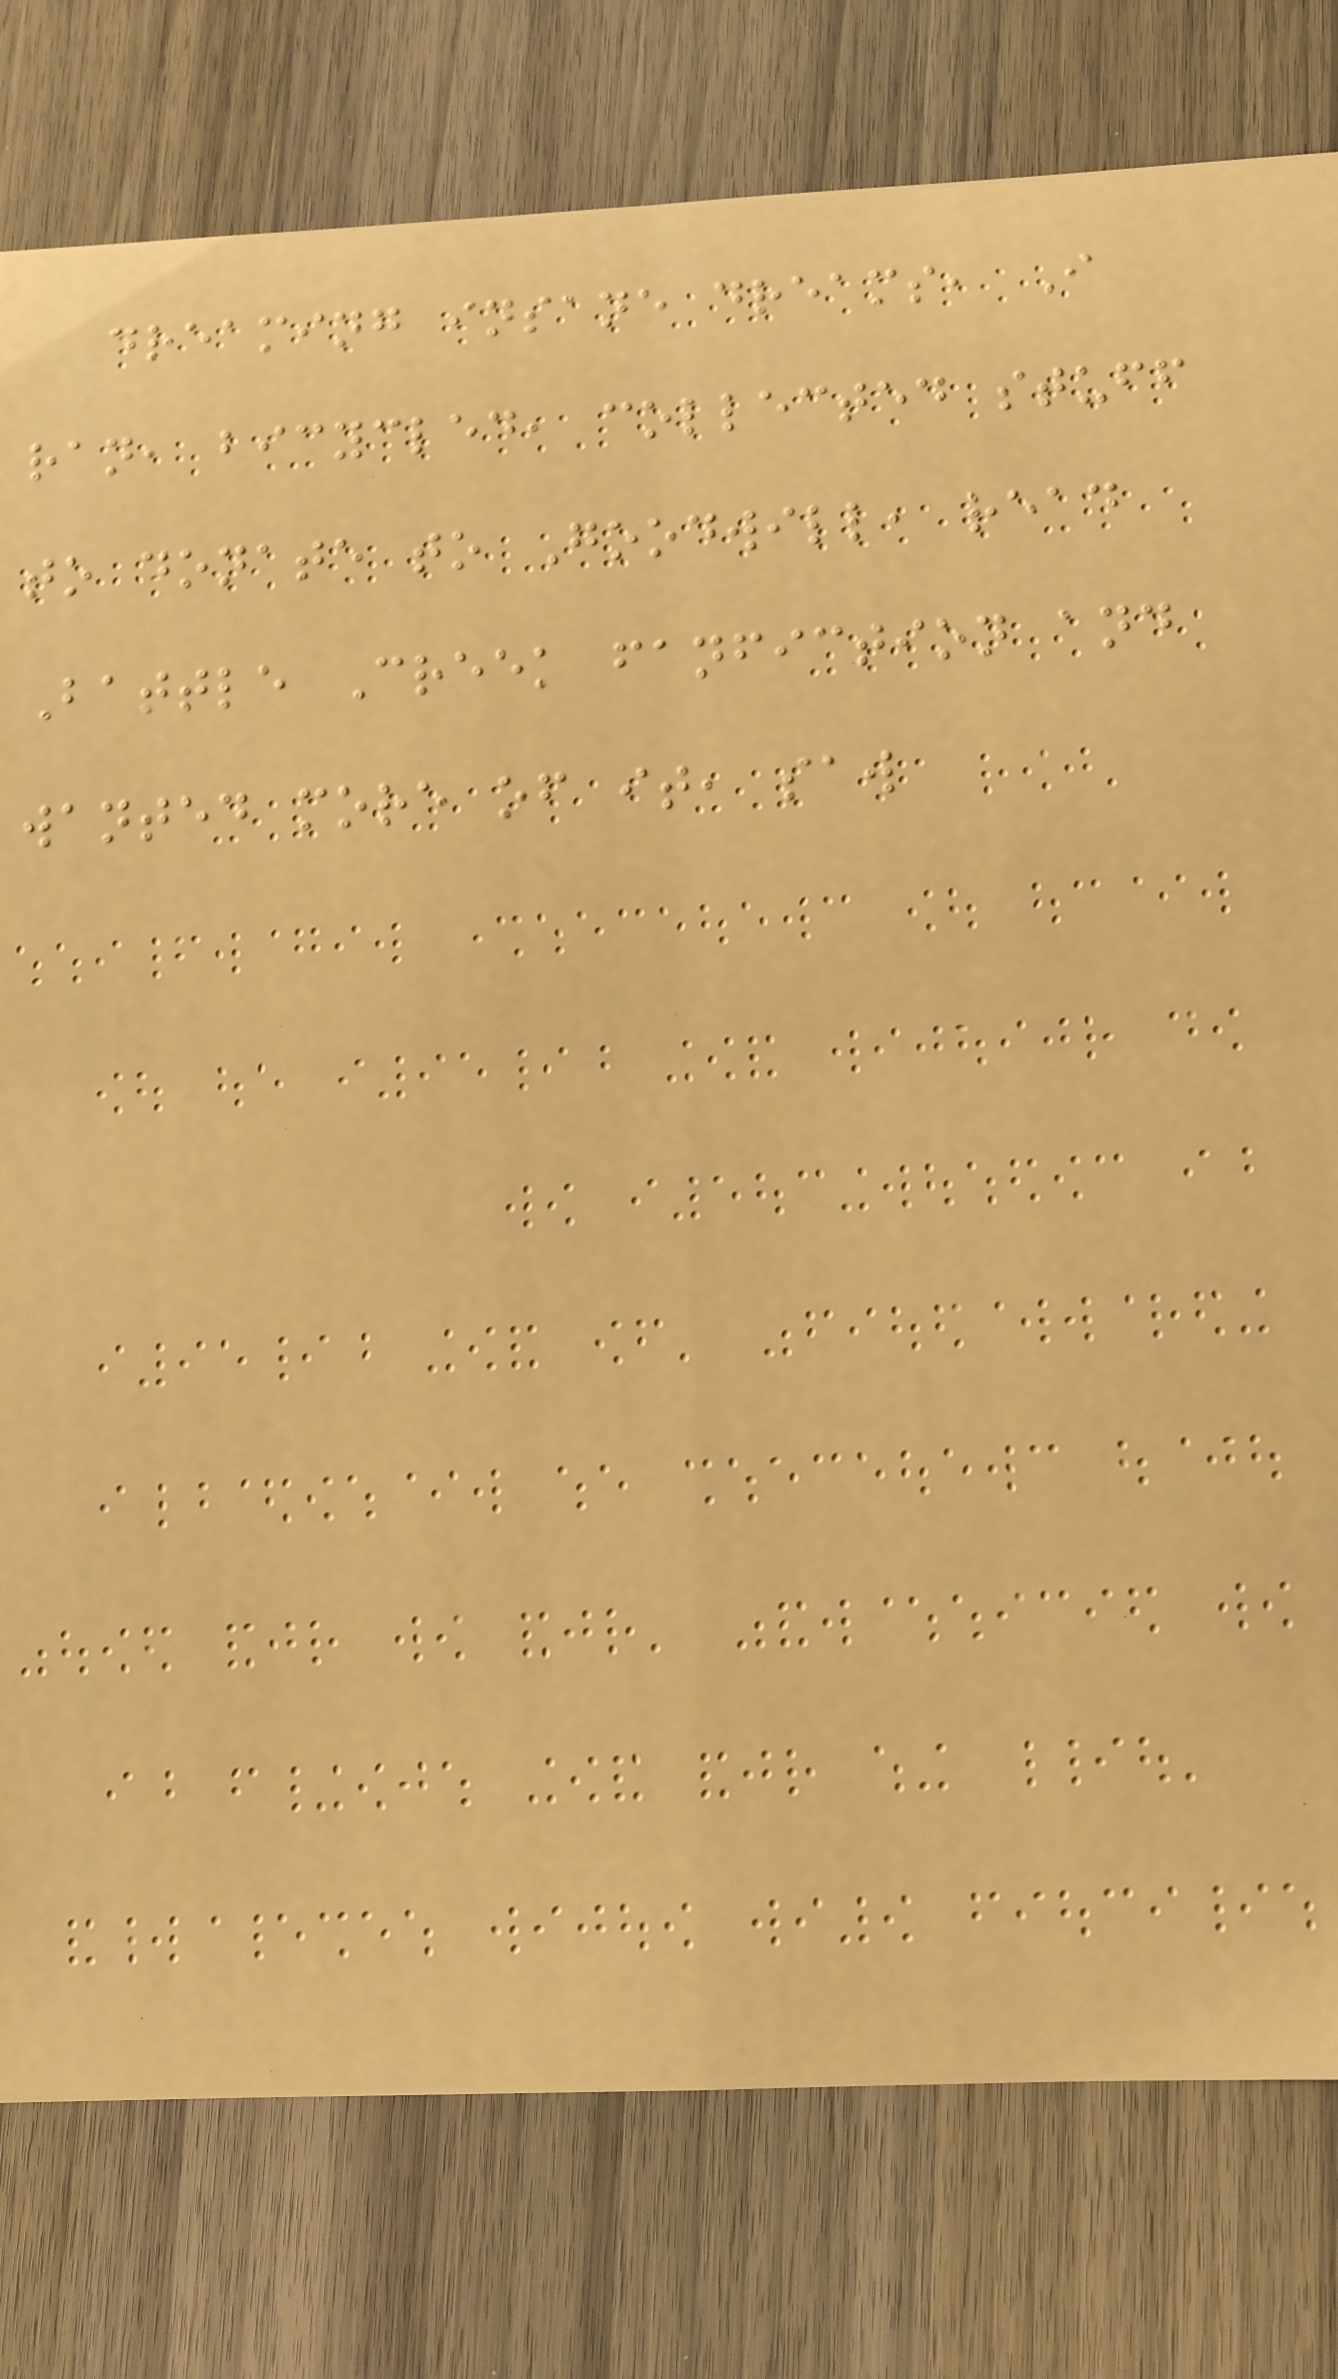dreaming insane dreams, I
ran, bicycled, collected stuff
to donate to Goodwill, read
Battle Creek fanfiction and
wanted more of it, saw
